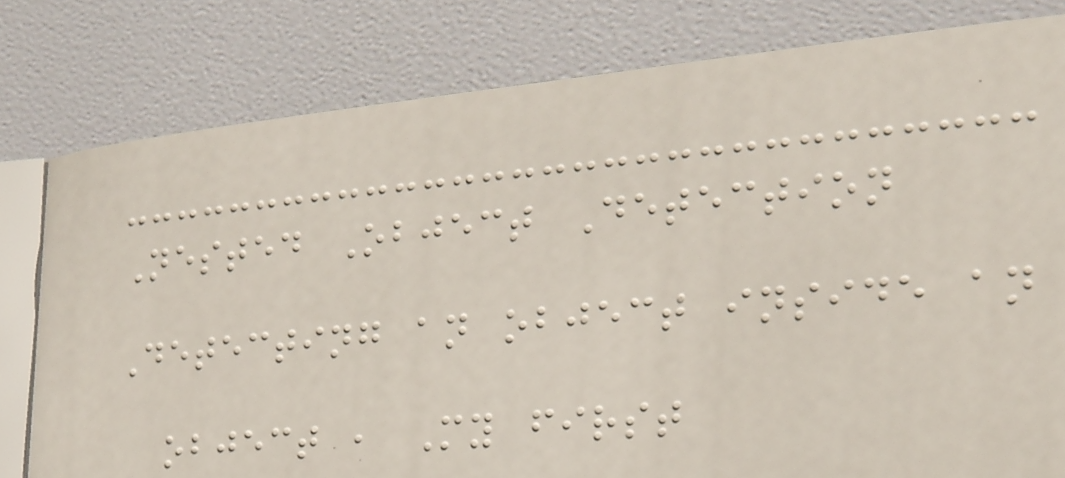Nested Object Detection
Detecting an object inside an
object , My first
